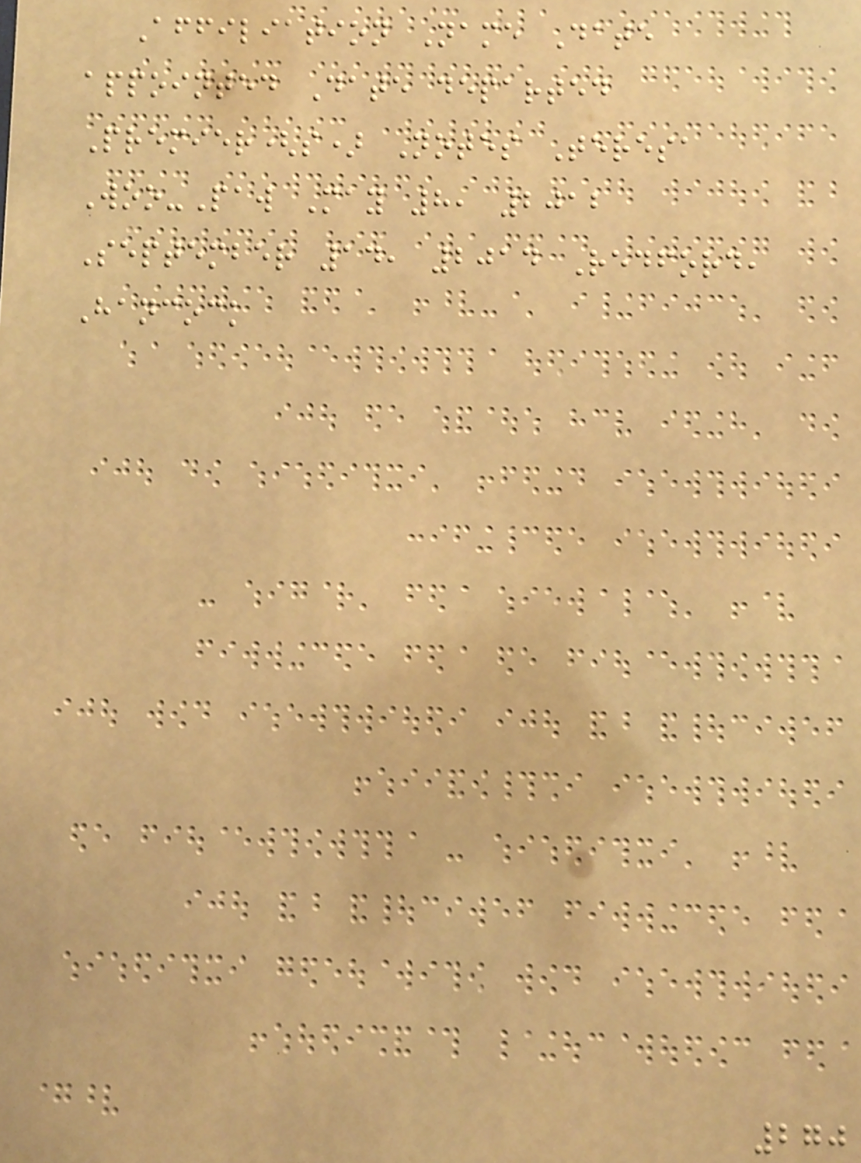Affiliation Name Date
appointed Date departed
Premier(s) Notes Teresa
Woo-Paw May 8, 2012
September 14, 2014 Redford,
Hancock
270
